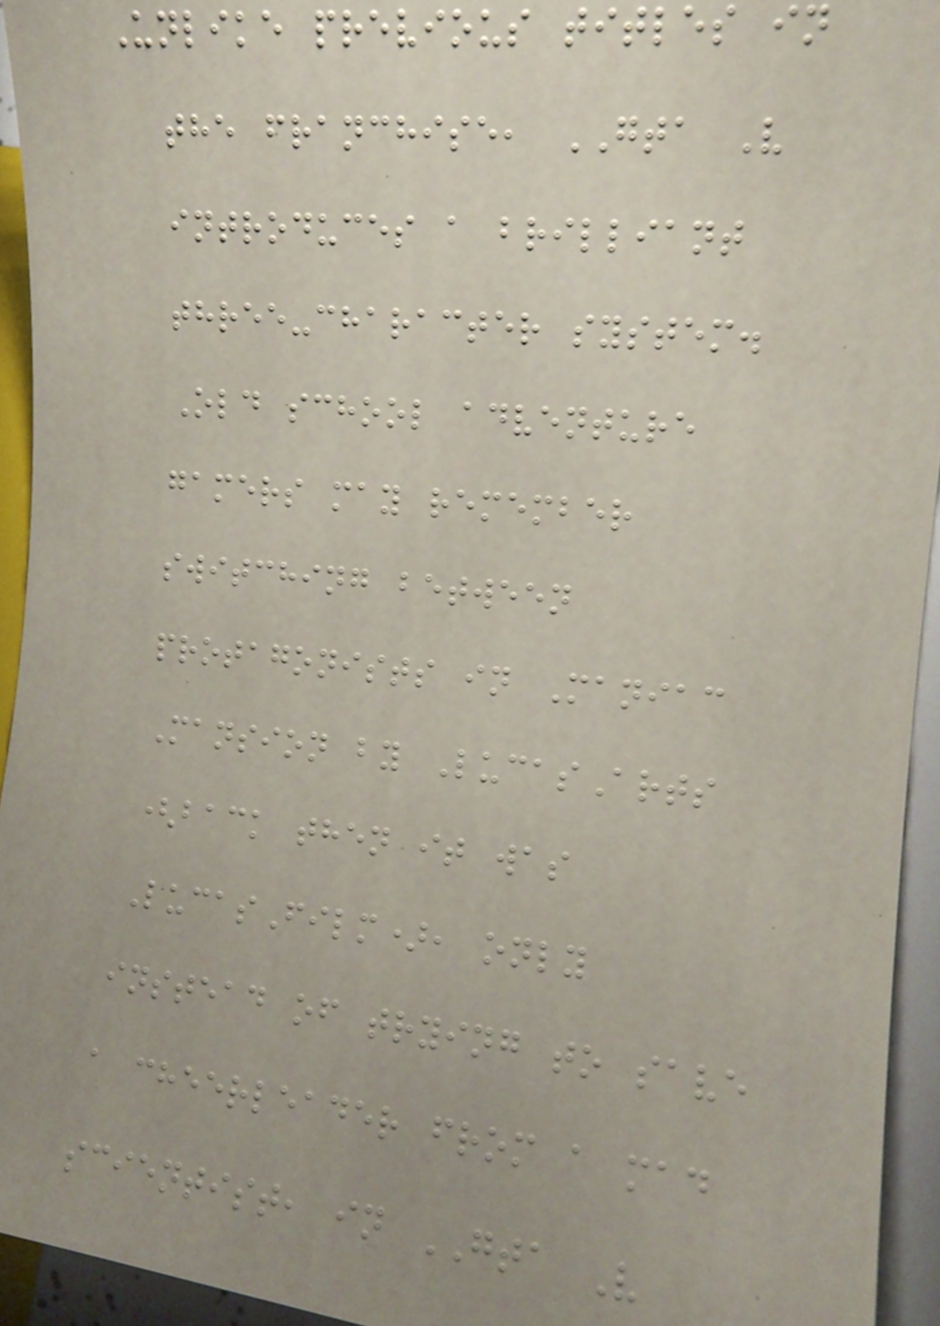Unlike previous titles in
the franchise, GTA V
introduces a brilliant
three-character system.
Old school adventure
gamers may remember
switching between
protagonists in Maniac
Mansion by LucasArts
(back then it was
LucasFilm), only
instead of trying to save
a cheerleader from a mad
scientist, in GTA V
